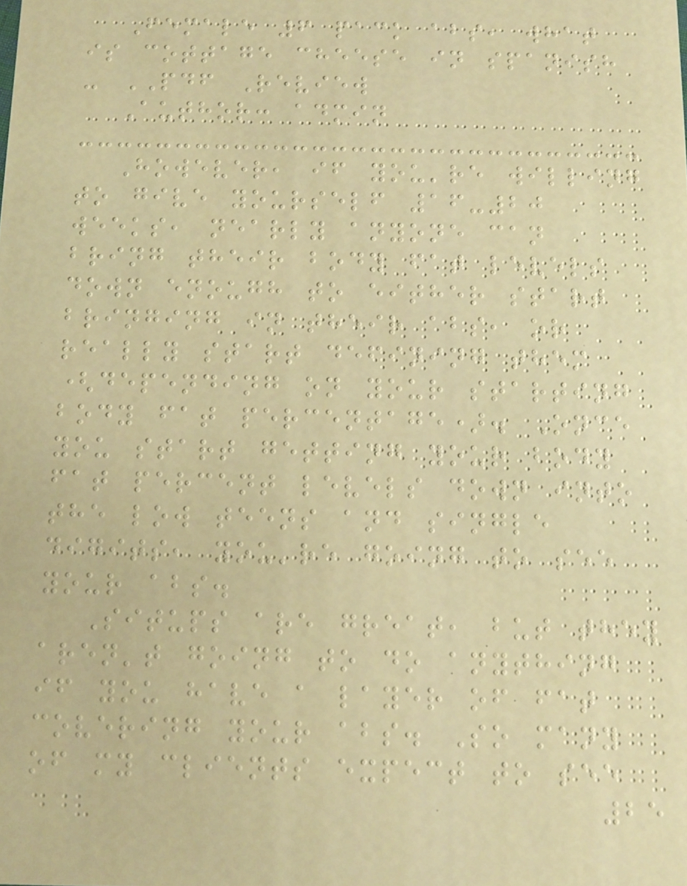Female 6 pack abs, what
is cottage cheese in spanish
- PDF Review
Author: admin
However, if you're willing
to give yourself 16-20
weeks, nearly anyone can
bring their body fat levels
down enough to either start
bringing in their abs, or
really start defining them
(depending on your starting
body fat percentage). Once
you start getting your body
fat percent levels down into
the low teens and single
digits, you're going to see
your abs.
Situps are great, but they
aren't going to do anything
if you have a layer of fat
covering your abs. So many
of my clients expect to see
25
